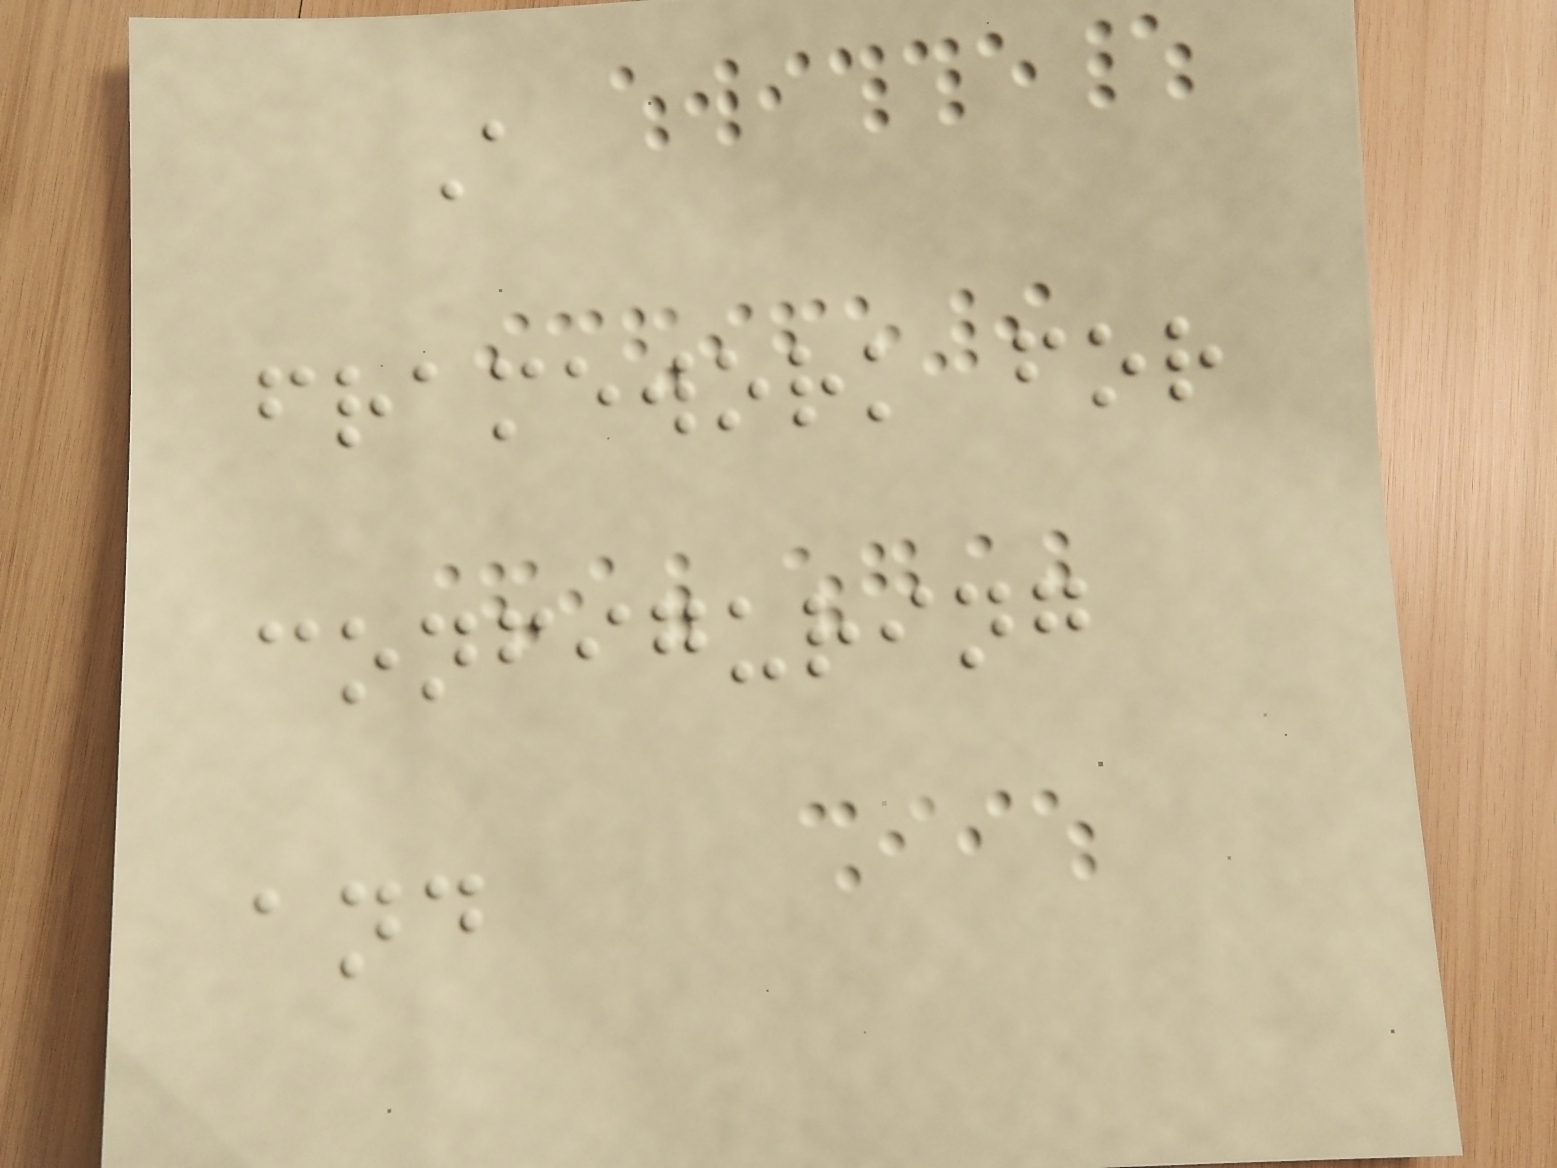A
framework for
configuring
and
